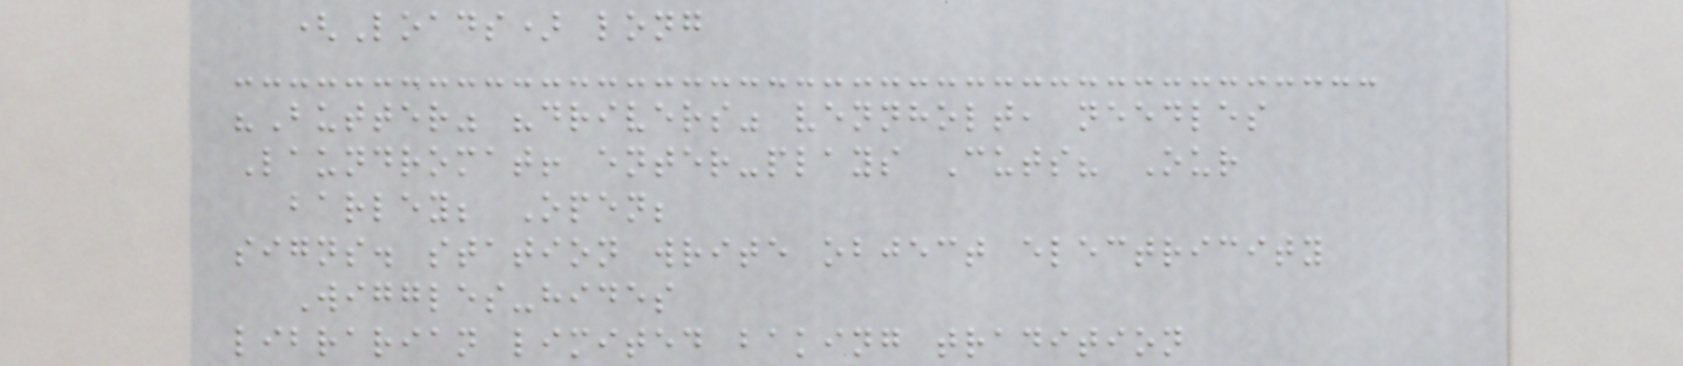(Loads) long
"Butter" "drivers" vennholt, needles
Laundromat! enter-plays Cuts? Our
barley; Open;
signs. station write object electricity
Wiggles-hides
librarian limited baking tradition
